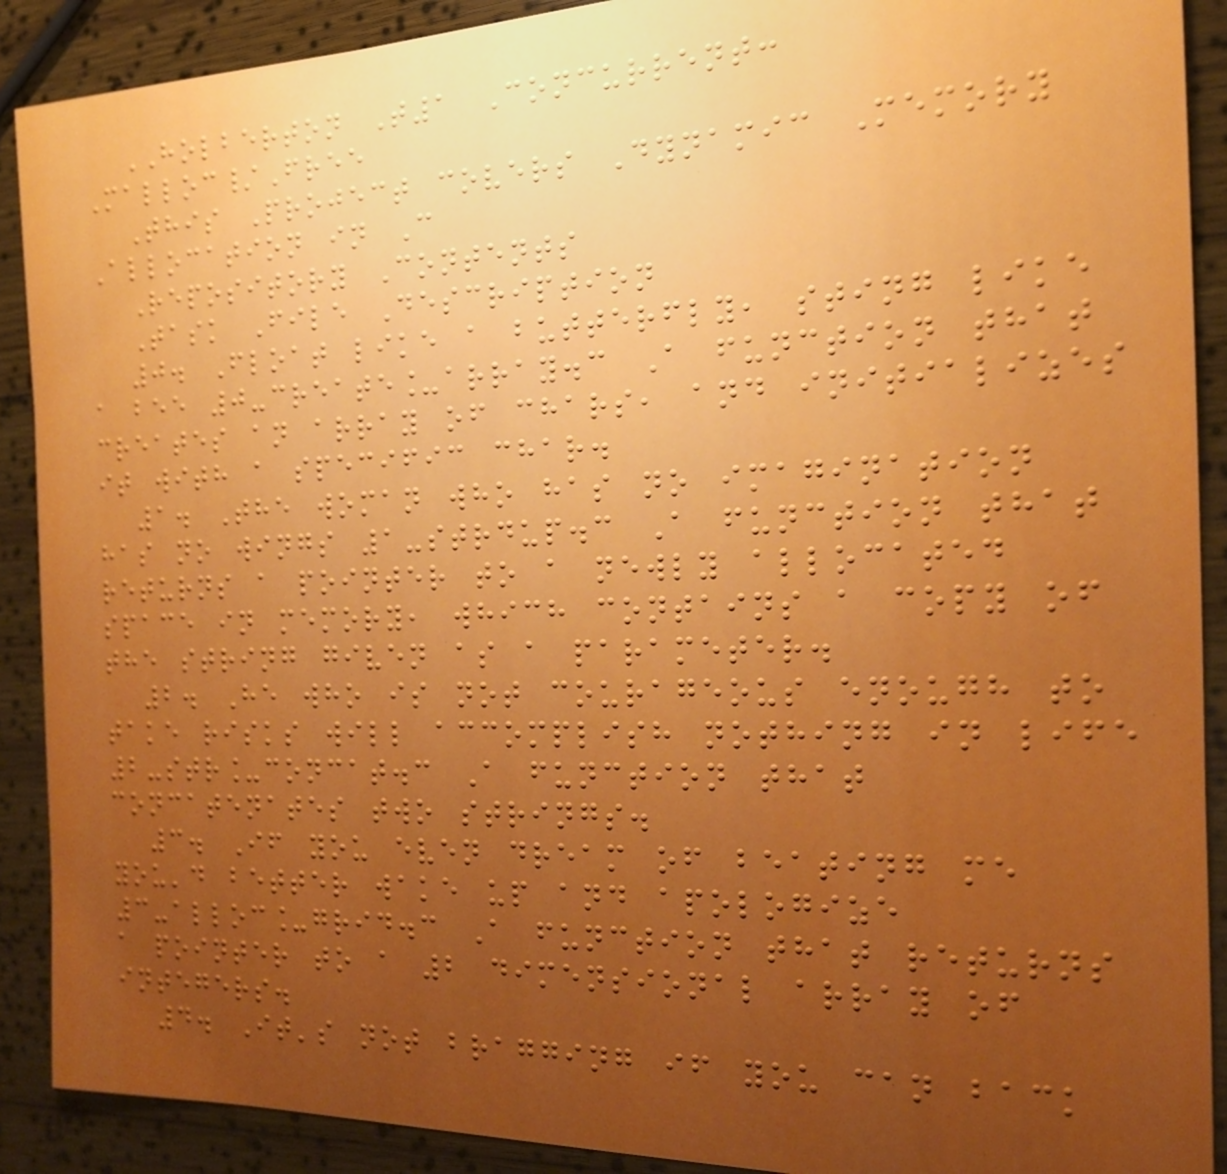HOLBERTON T1 Concurrent:
Malloc/Free
This Project covers Dynamic Memory
Allocation in C
Repository Contents
Task File Description
0. Float like a butterfly, sting like
a bee 0-create_array.c A function that
creates an array of chars, and initializes
it with a specific char.
1. The woman who has no imagination
has no wings 1-strdup.c A function that
returns a pointer to a newly allocated
space in memory, which contains a copy of
the string given as a parameter.
2. He who is not courageous enough to
take risks will accomplish nothing in life
2-str_concat.c A function that
concatenates two strings.
3. If you even dream of beating me
you'd better wake up and apologize
3-alloc_grid.c A function that returns
a pointer to a 2 dimensional array of
integers.
4. It's not bragging if you can back
